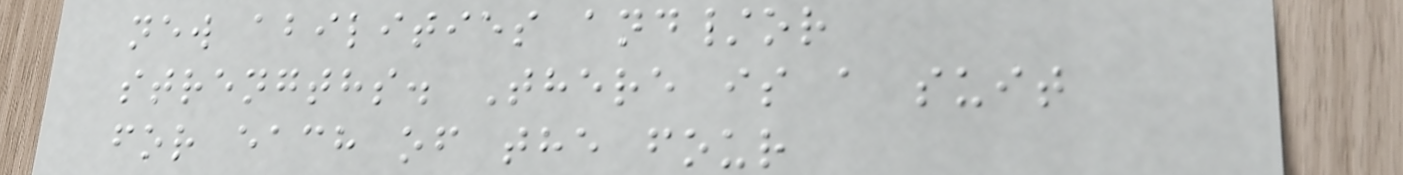new abilities and/or
strengths. There is a suit
for each of the four
